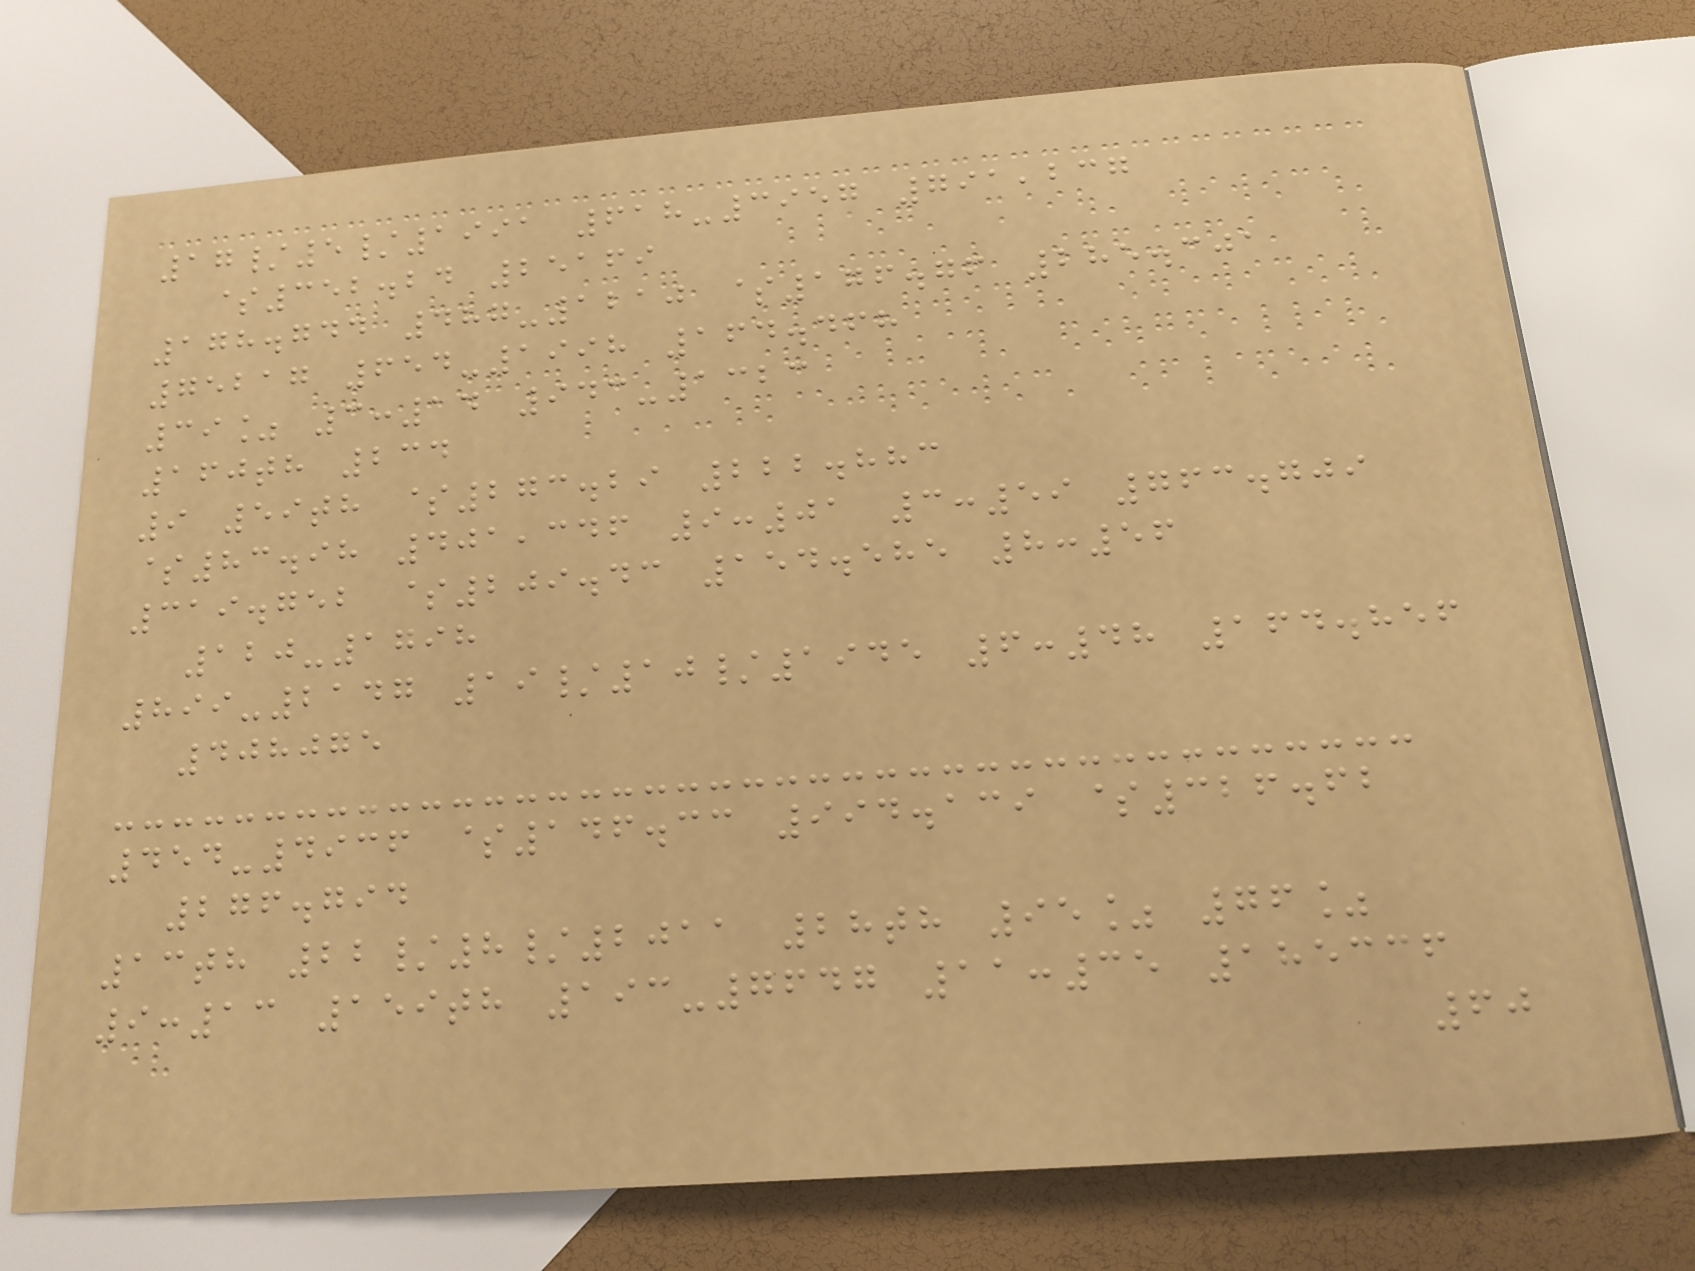17/5/1991 618-3957 791,237
$352.24 25169
178.744 487-1210 $176.76 285.301
75217 654-1998 164.468
39% 3:14 943-1323
160th 234
9 59th $273.29 222.883
$83.98 401,346 9:01 3:59 763.709
319.752 $209.43 154.585 8:56
120-1798
899-2147 19/10/1945 6:48 164.856
408075
454-4936 $146.33 994.139 $326.62
276.794
13th 22/8/2011 28th 95% 76%
9:13 159th 193-7647 11:35 185336
60
